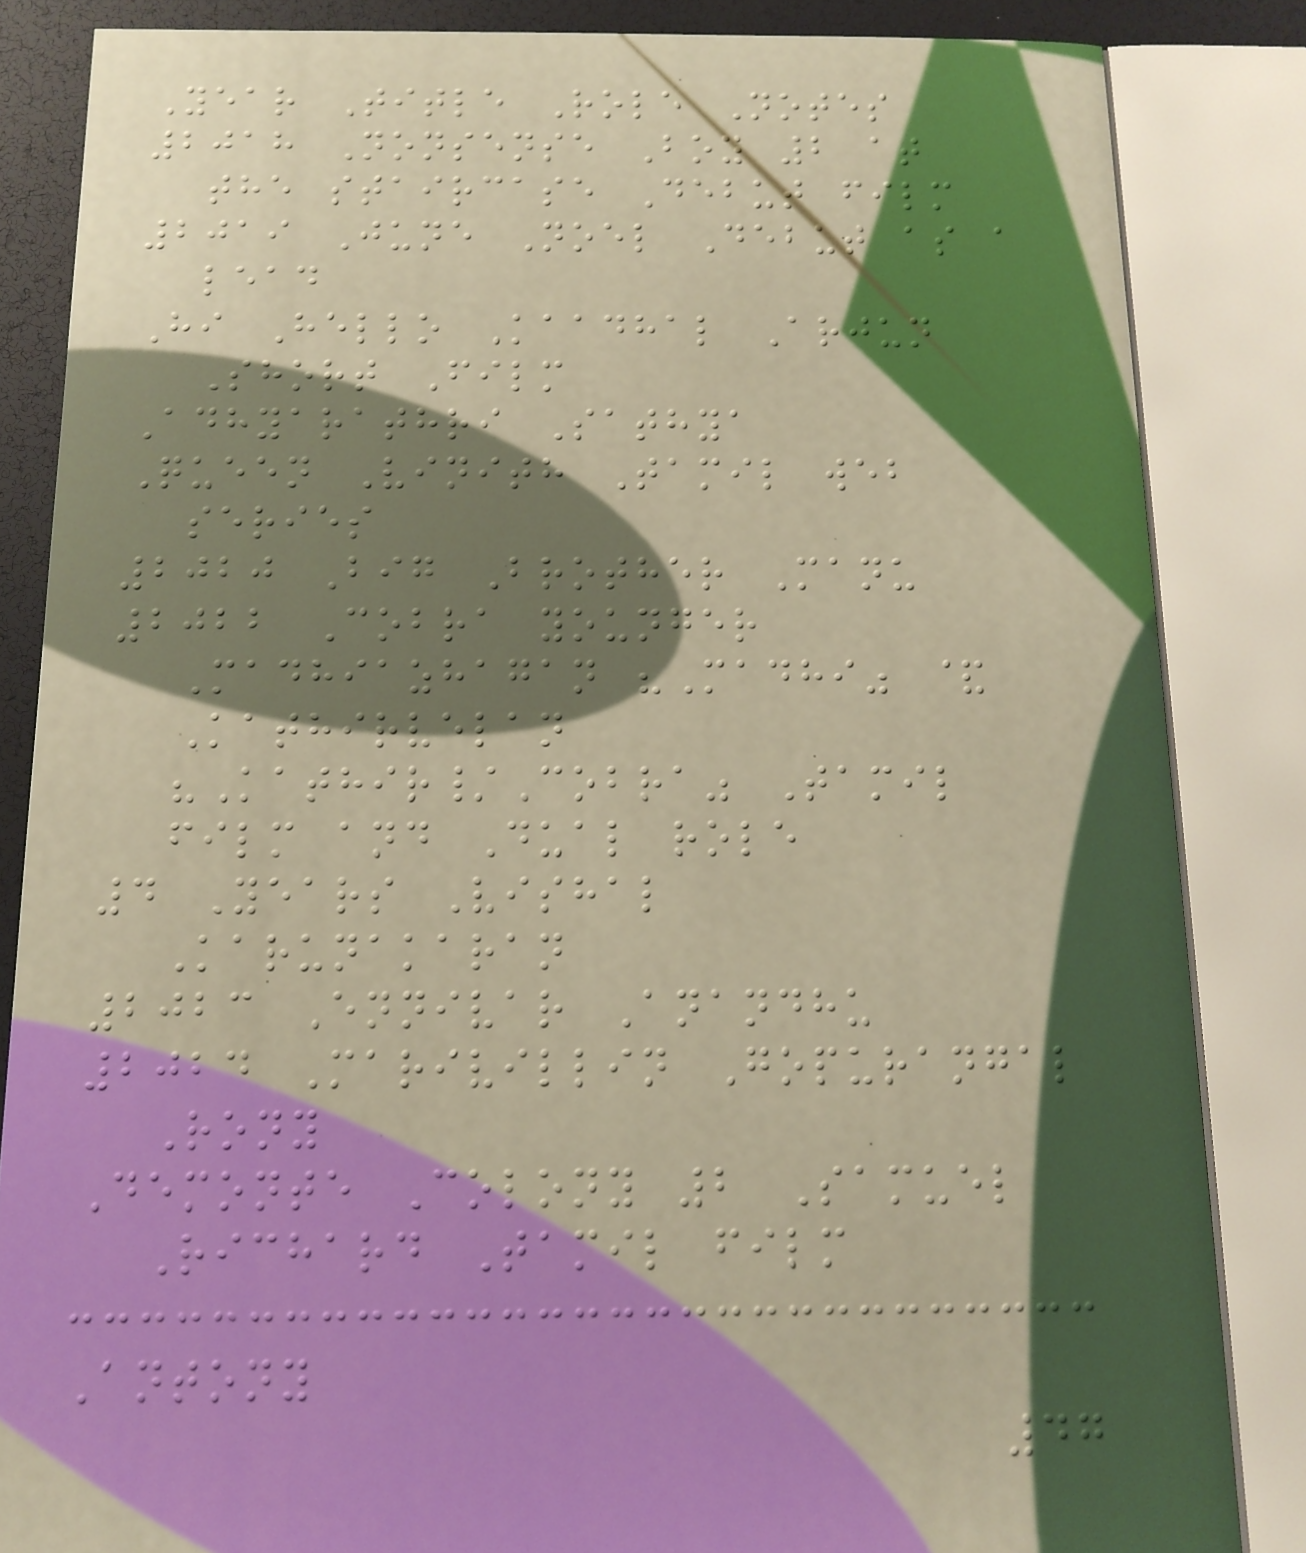Year Title Role Notes
2018 Nonsense Boy 2 at
the staircase Debut film
2019 June Noel Debut as a
lead
Hi Hello Kaadhal Arjun
Short Film
Adhyarathri Sathya
Queen Vinith Tamil web
series
2020 Big Brother Manu
2022 Cobra younger
Madhiazhagan "Madhi" &
Kathirvelan
"Kathir/Cobra" Tamil
film and Dual role
4 Years Vishal
Karunakaran
2023 Ennivar Anandhu
2024 Marivillin Gopurangal
Rony
Demonte Colony 2 Samuel
Richard Tamil film
Antony
47
